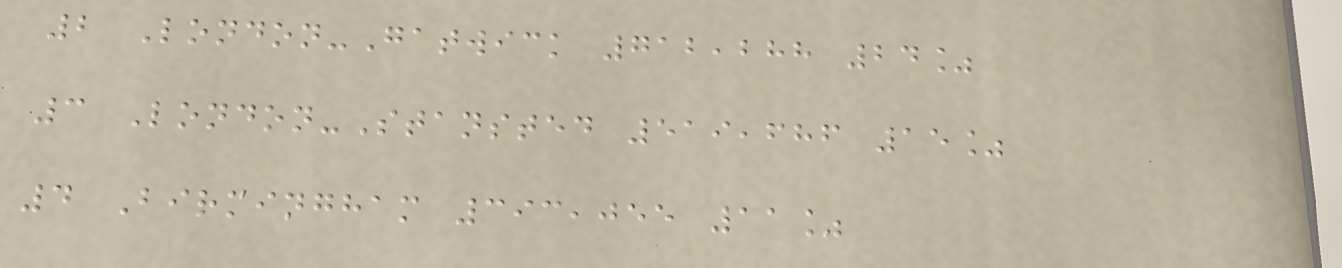2 London-Gatwick 712,288 24%
3 London-Stansted 519,686 15%
4 Birmingham 393,055 11%
